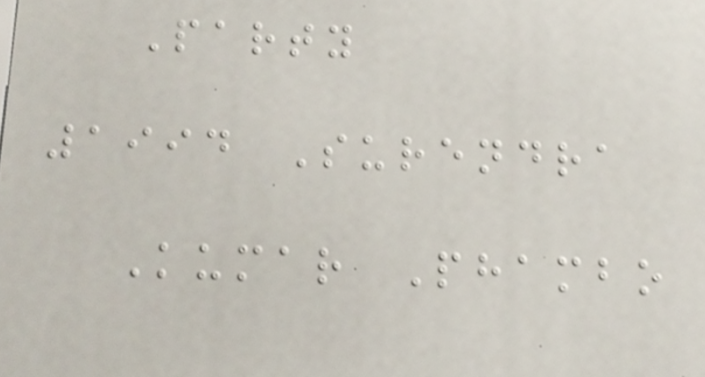Party
1994 Surendra
Kumar Phambo
